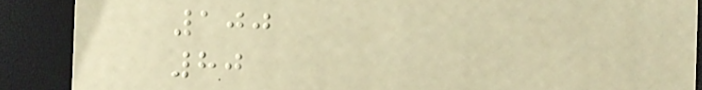100
80
